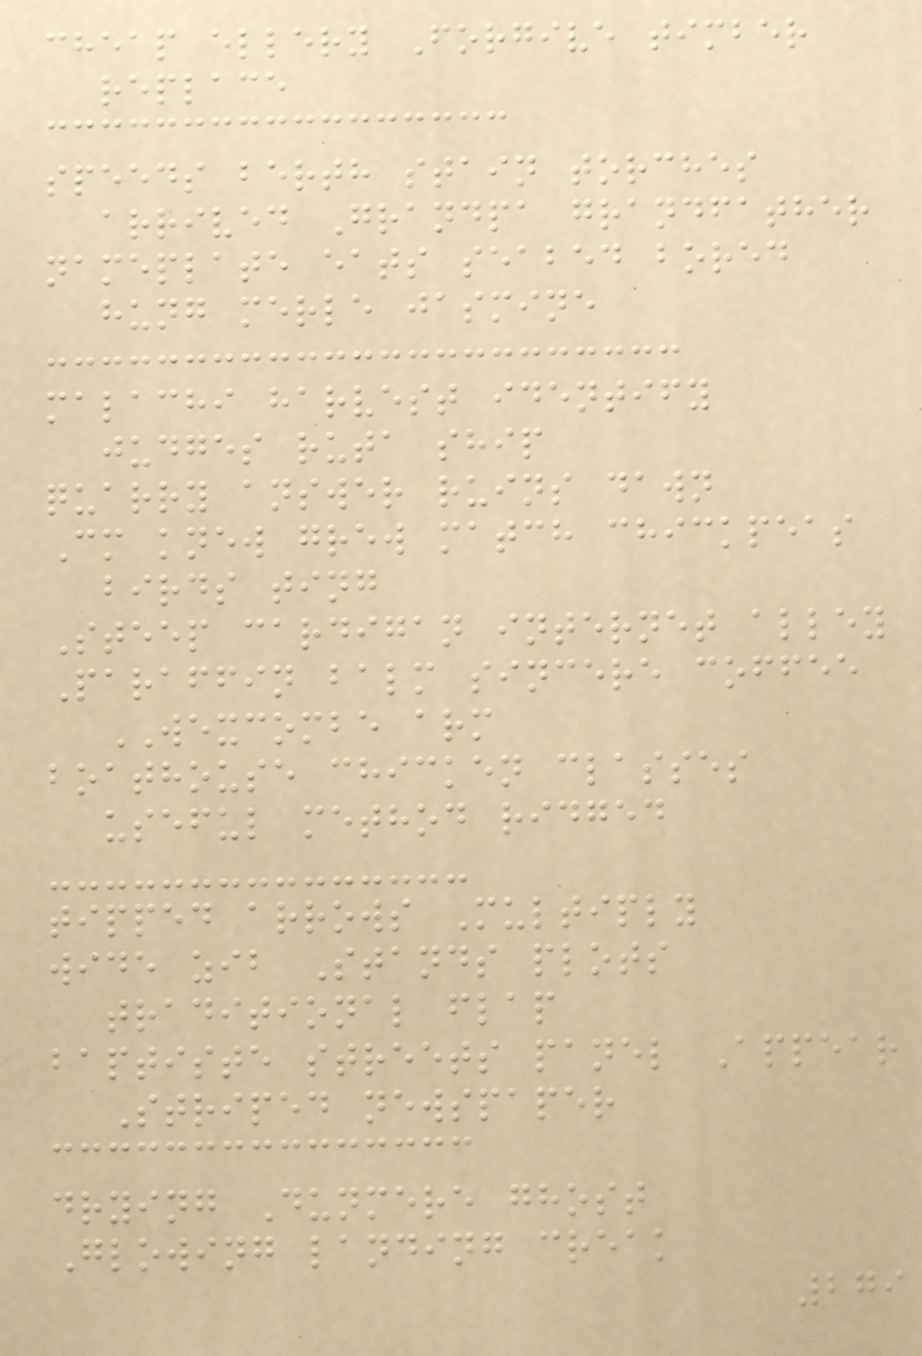cheap ellery Forgive timber
replace
speeds berth stain torches
arrived Grandpa grandfather
nameplate eats seabed bored
hung merle jasmine
malachi harvest identify
judges ruta ship
quarry answer ruins dawn
Cm knew grew match chickpeas
birds ting
Steep cardigan internet alley
Paraffin balm sincere coffee
WEXCOMBE arm
boathouse chicken classes
useful method ridged
tipped arrows Multiply
wide zib Stands plots
traditional flap
baptiste streets panel Appear
Striped newspaper
drying Dunmere ghost
Glowing landing creak
279
